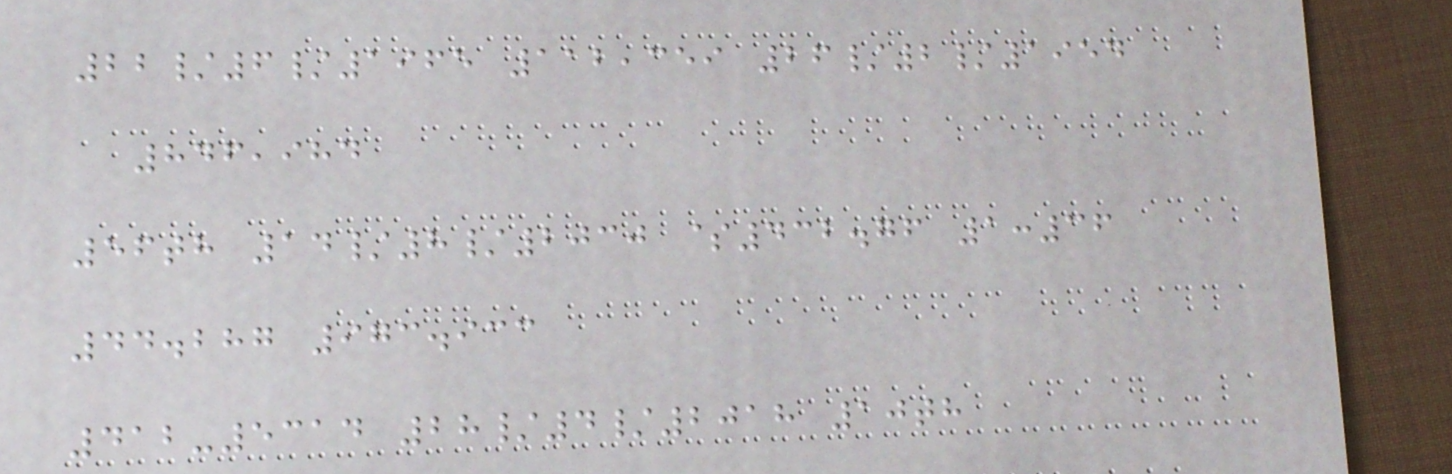22/6/1965 112,359 26/2/1954
846,984
56th 14/8/2030 $432.76 1:36
44.287 973.933
412-5314 28/4/2018 10th
